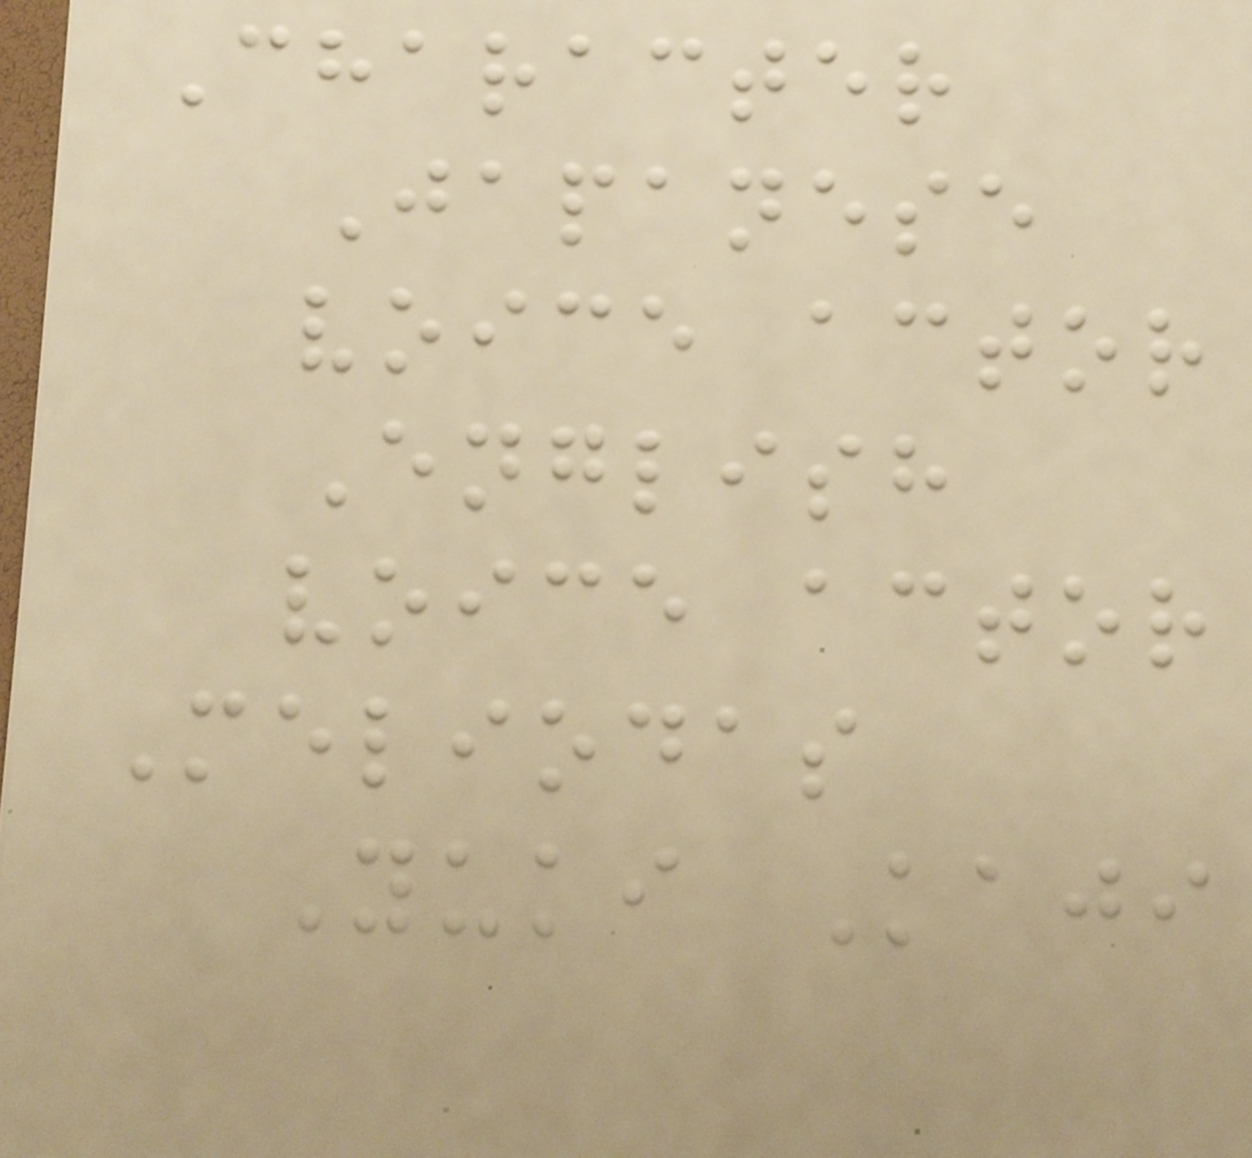Character
Japanese
voice actor
English
voice actor
Meliodas
Yuki Kaji
